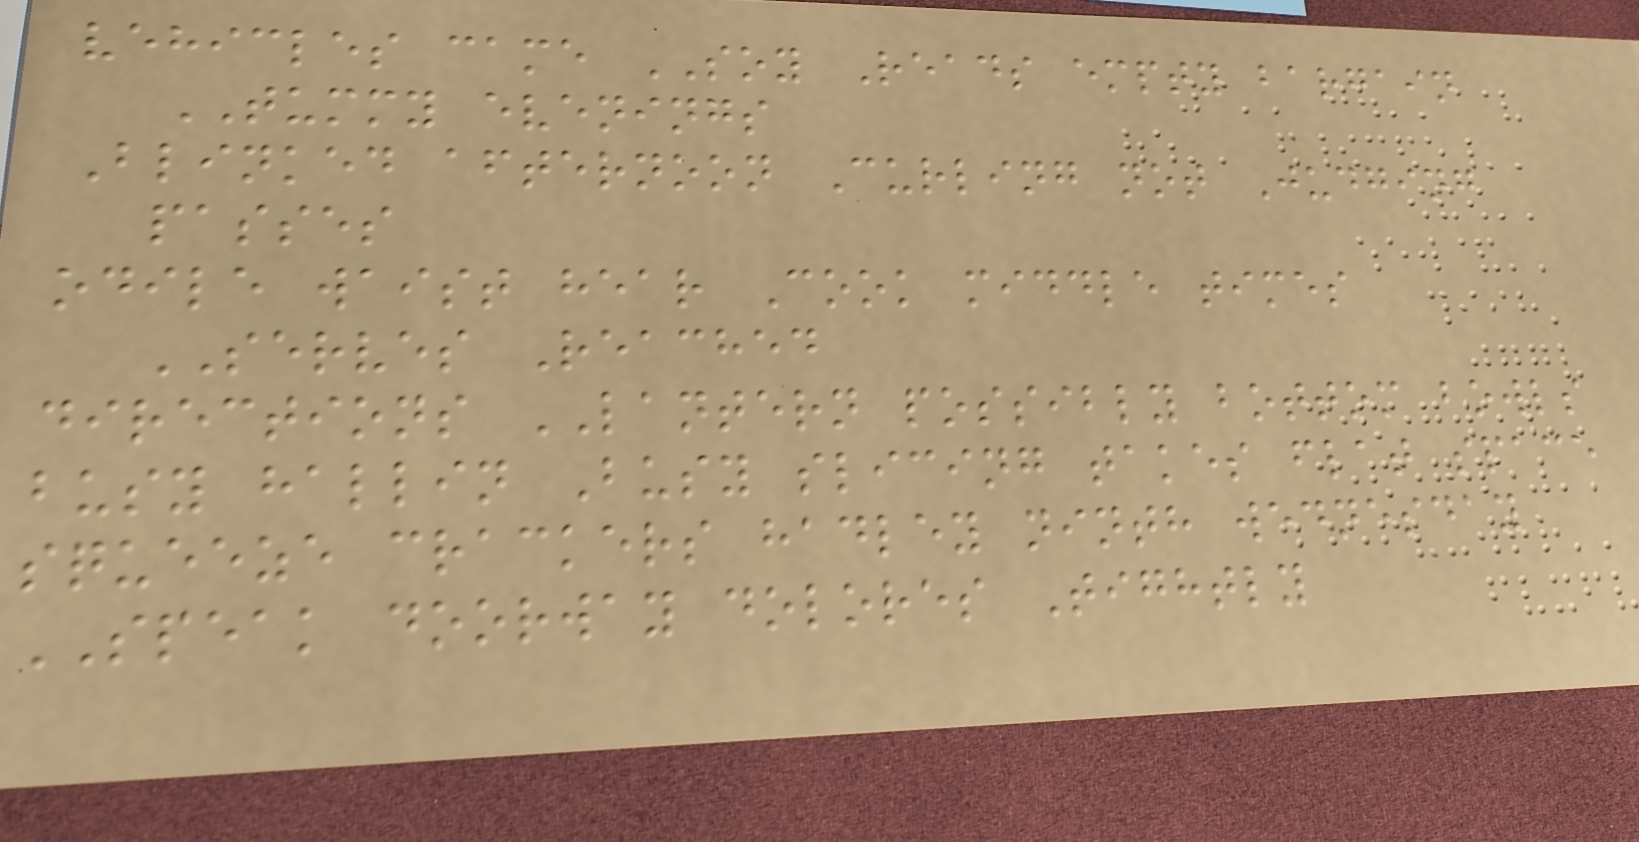vehicles came SOY Reads empty bargain
TUMMY evenings
Blinked afternoon Curling not Judging
passes
odile waist hear Cook middle times
SERVES Reached
directions LANTERN possibly bottom bowls
busy hallin Busy slicing takes flat space
squeeze crackers hadley ninth wednesday
SPEAK doorway dolores Tightly
